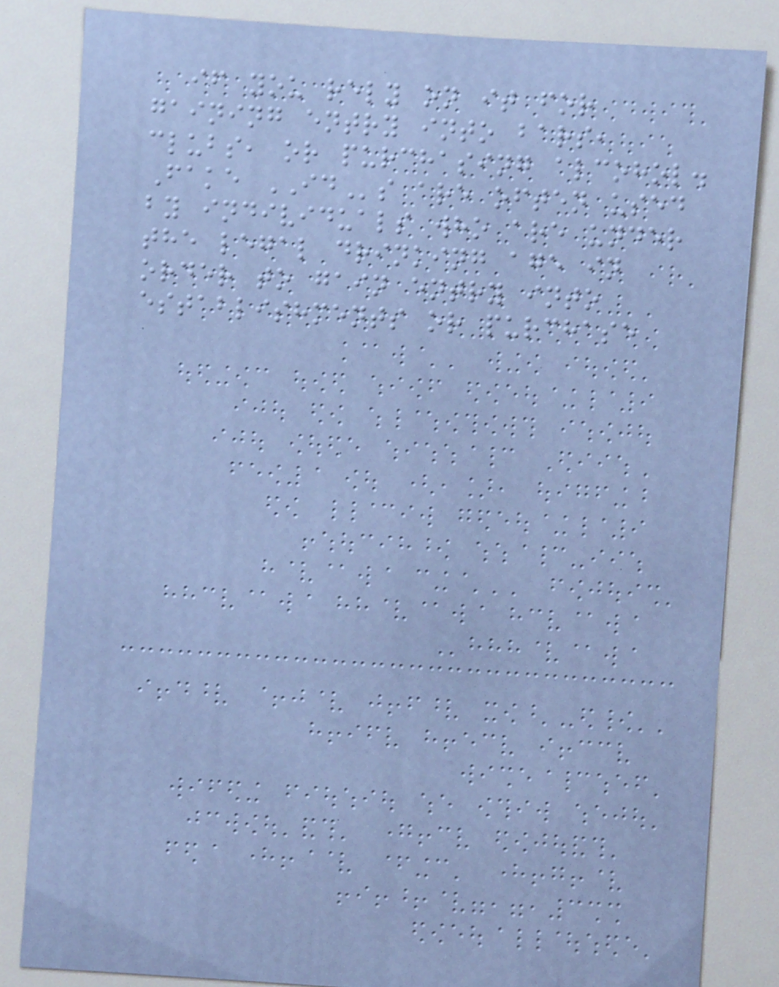if you rely on it for
gaining entry into bars,
clubs, or purchasing alcohol.
Fake IDs are often used
by individuals who are under
the legal drinking age in
order to gain entry into
establishments or purchase
